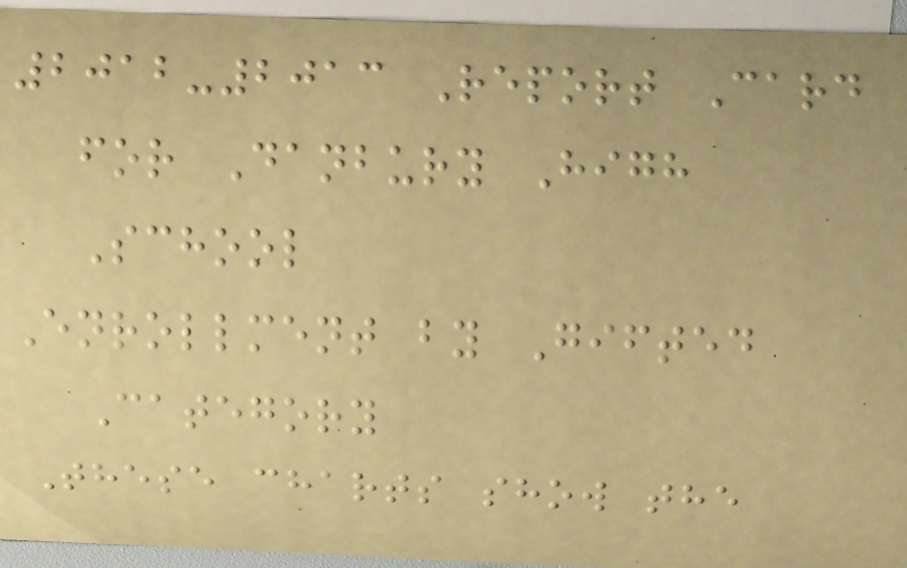2012-2013 Report Card
for Danbury High
School
Enrollment by Gifted
Category
These charts show the
